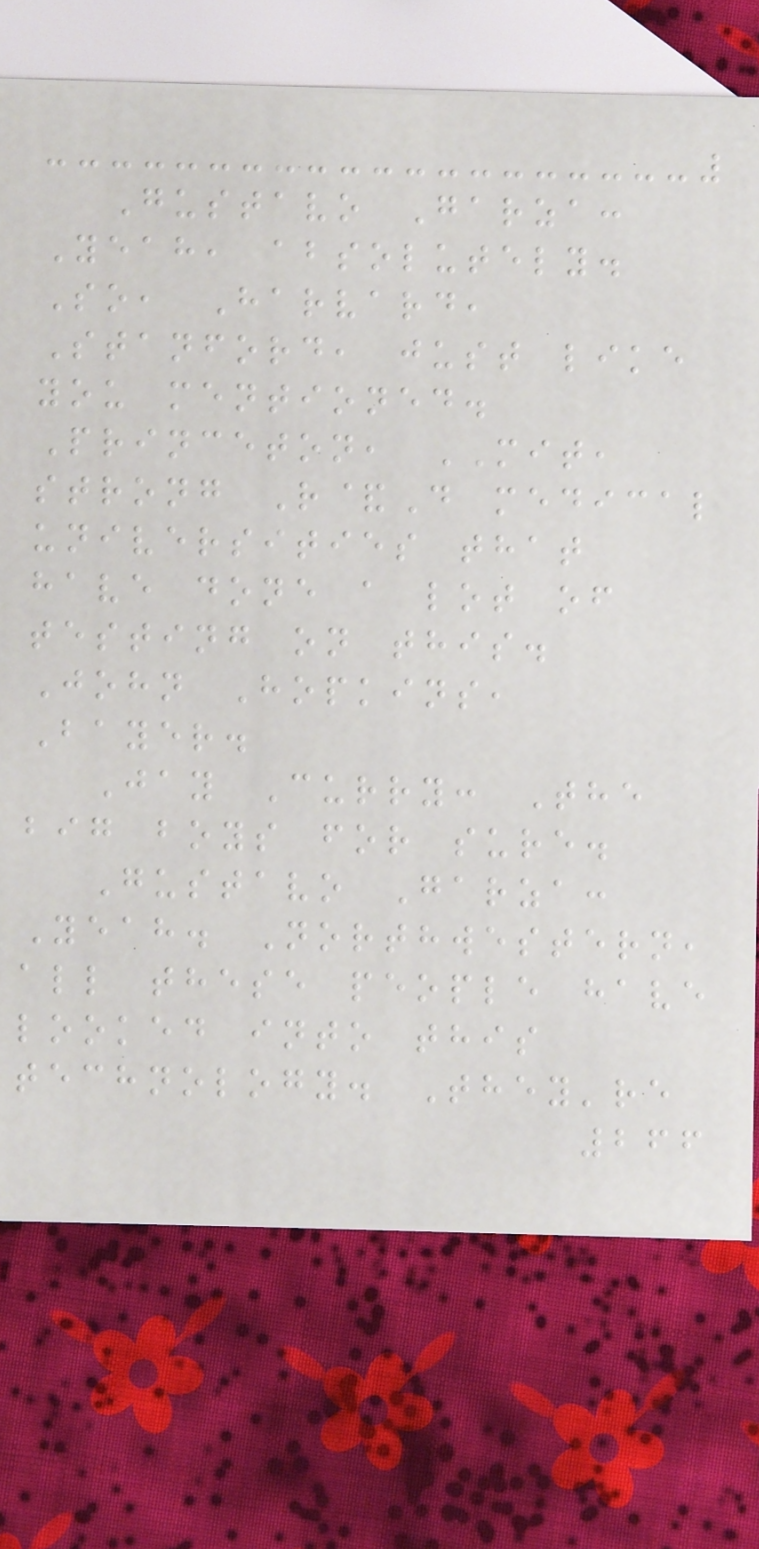Gustavo Garza:
Yeah, absolutely.
So, Harvard,
Stanford, just like
you mentioned.
Princeton, MIT,
strong R&D medical
universities that
have done a lot of
testing on this.
John Hopkins,
Bayer.
Jay Curry: The
big boys for sure.
Gustavo Garza:
Yeah. Northwestern,
all these people have
looked into this
technology. They're
266
